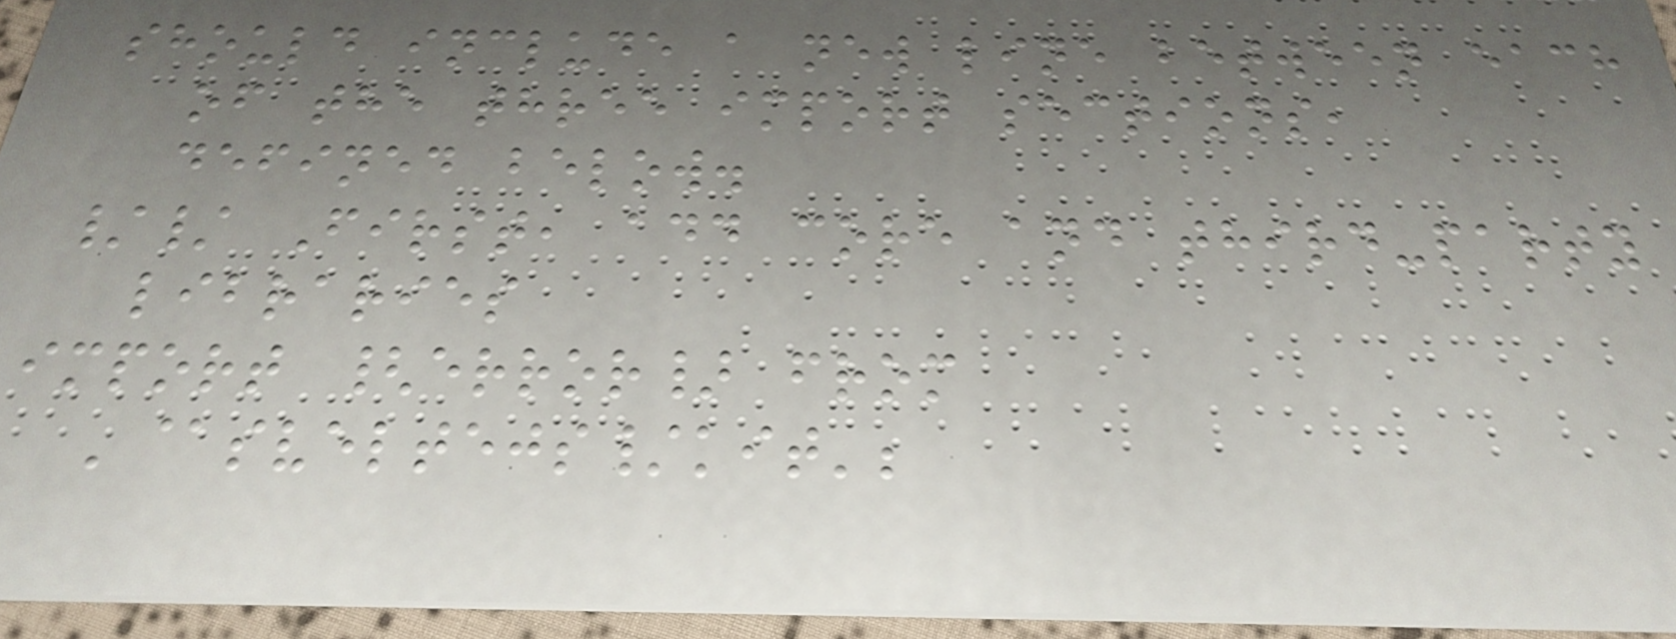should include a new line between each
of the three import sections,
defined below.
// First, add core and third-party
libraries
import {error} from
'@sveltejs/kit';
